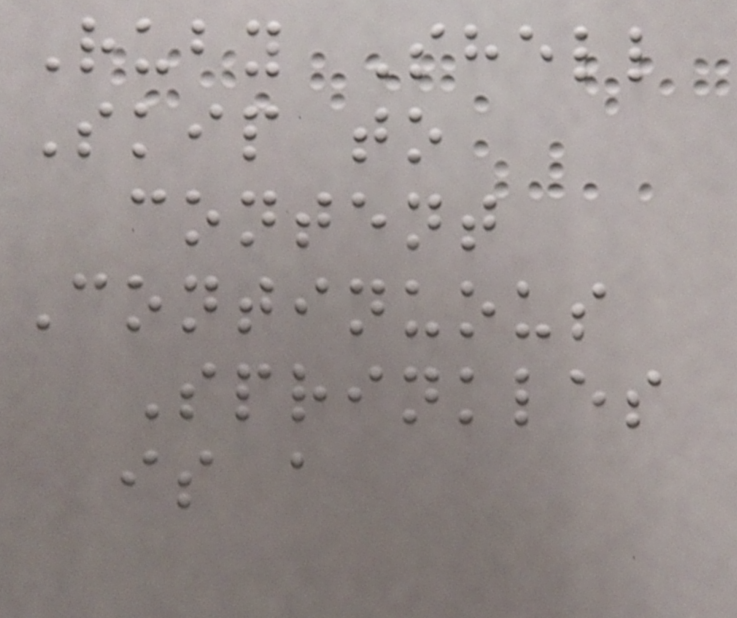Ruby Shell
Skip to
content
Continuous
Sprinkles
is a
